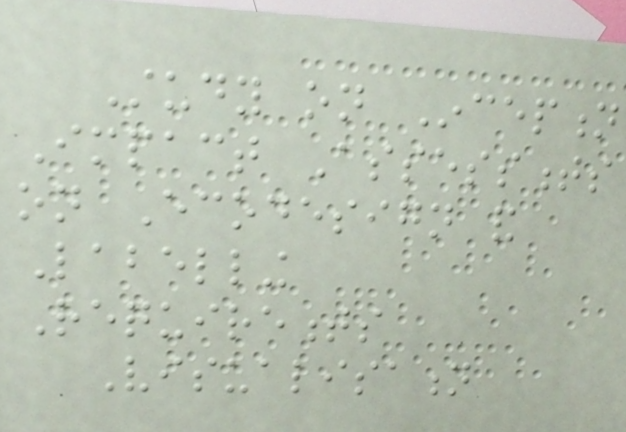Study on Inception
Impact Assessments
on Ecodesign and
Labelling
Requirements
Visualisation
